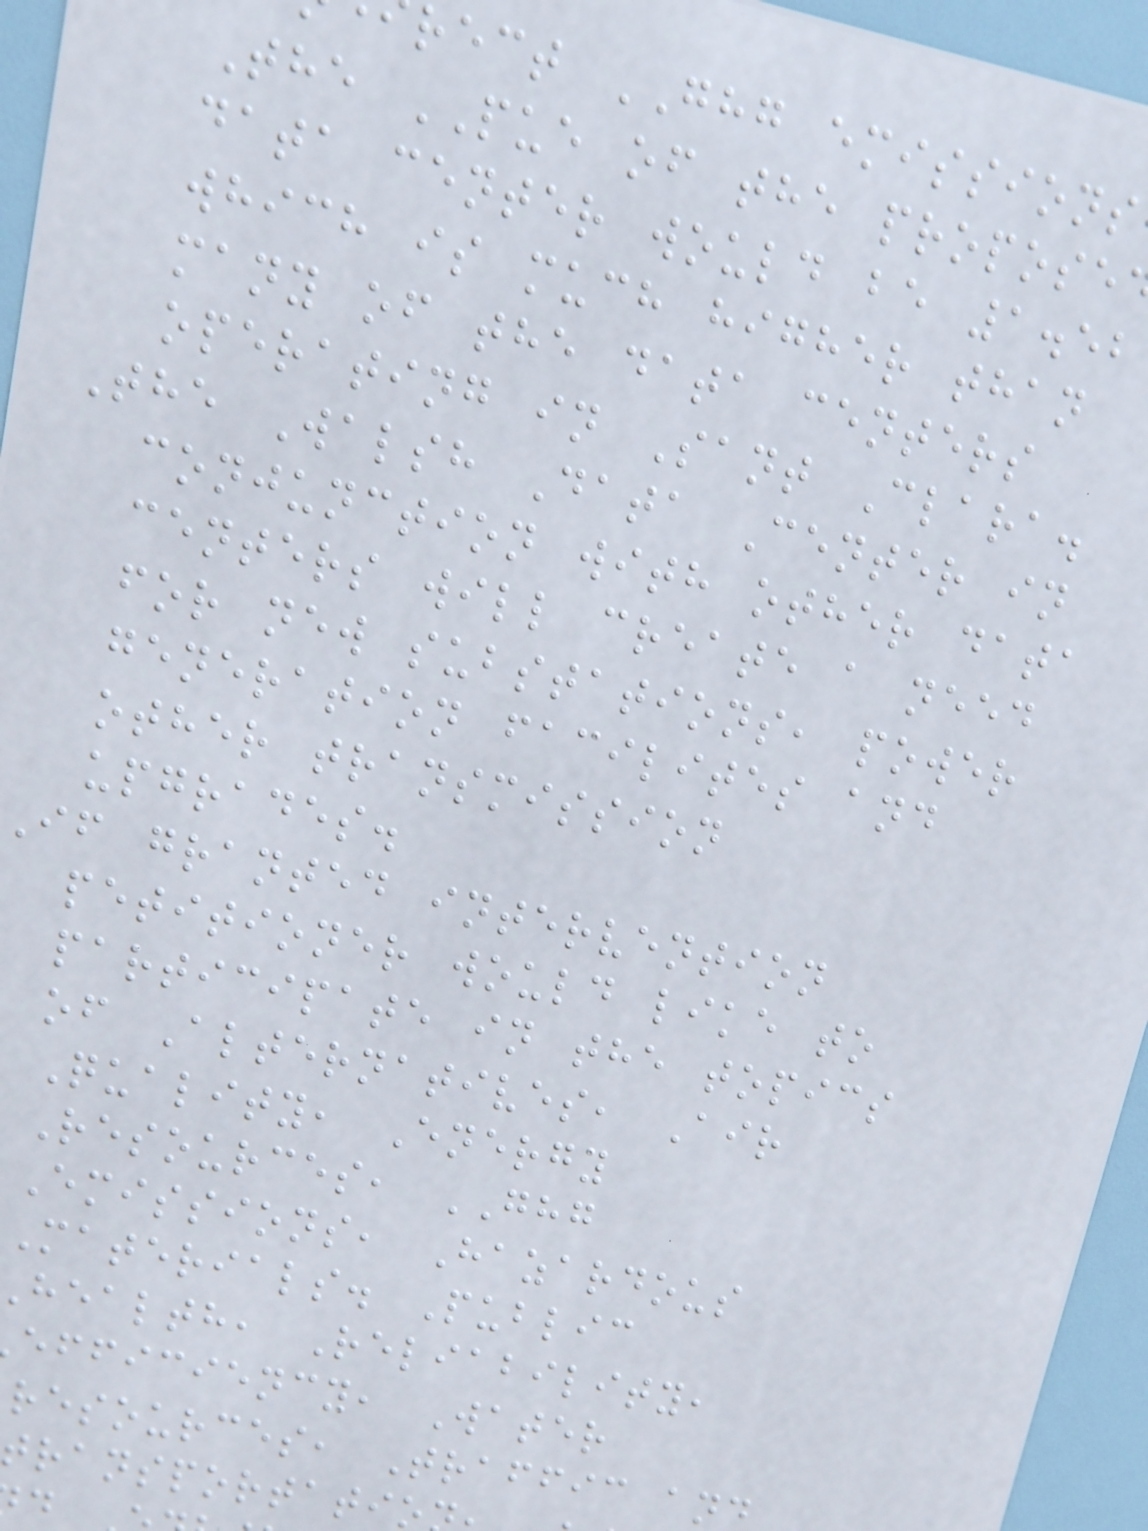rect GHG emissions
The PUE of the propose
data center would be 1.52
which is much higher than
many of the data centers
operating in Sant Clara.
The Walsh Data Center in
conjunction with other data
centers will create a need
for new substations, power
generation facilites and
other transmission
upgrades.
if granted intervention
petitioner would like to
participate in the topics
of Alternatives, Air
Quality, Energy
Resources, GHG
Emissions, Hazardous
Materials. Public
health, Reliability,
efficiency, Water
resources, Traffic an
